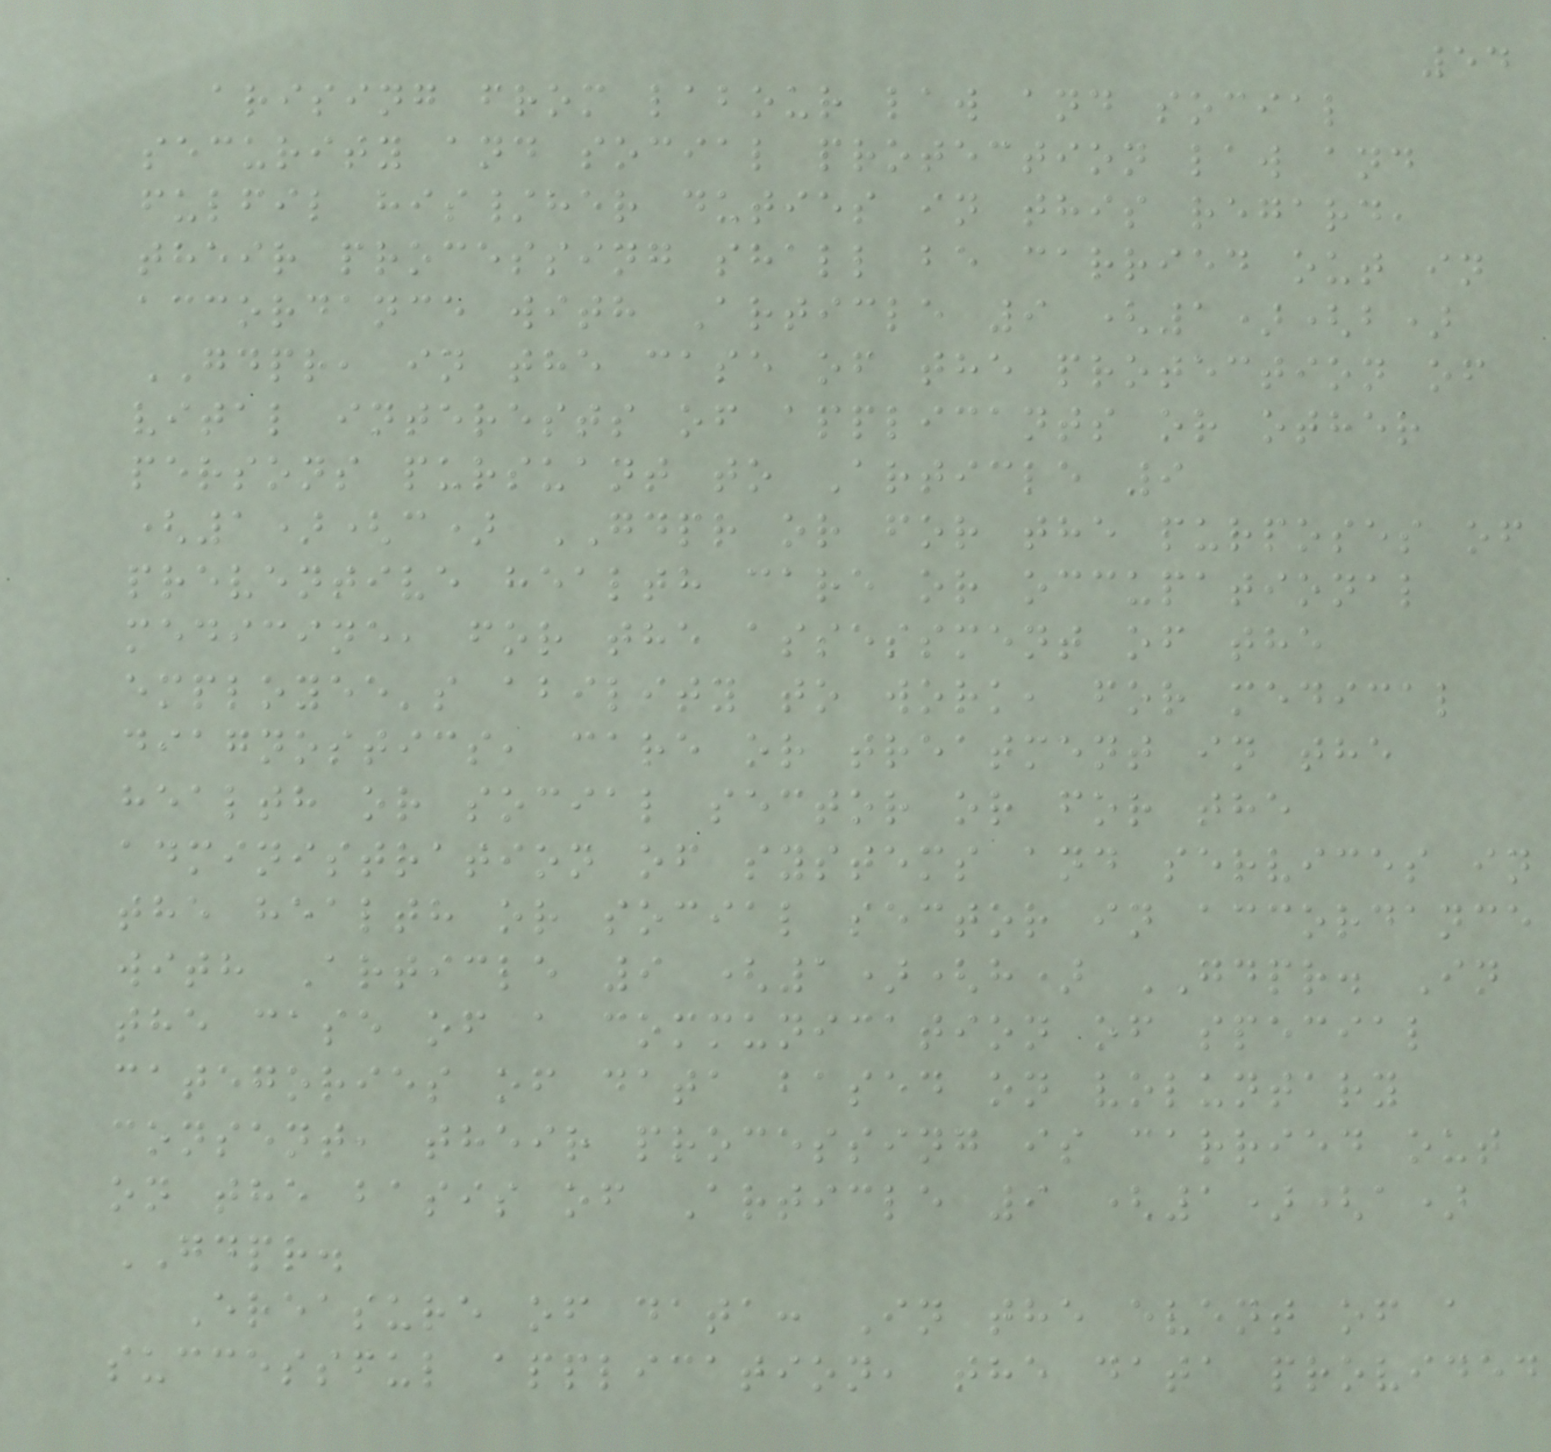54
arising from labour law and social
security and social protection law and
fulfil his/her duties in this regard,
their processing shall be carried out in
accordance with Article 9 (1)(b)
GDPR, in the case of the protection of
vital interests of applicants or other
persons pursuant to Article 9
(1)(c) GDPR or for the purposes of
preventive health care or occupational
medicine, for the assessment of the
employee's ability to work, for medical
diagnostics, care or treatment in the
health or social sector or for the
administration of systems and services in
the health or social sector in accordance
with Article 9 (1)(h) GDPR. In
the case of a communication of special
categories of data based on voluntary
consent, their processing is carried out
on the basis of Article 9 (1)(a)
GDPR.
Ereasure of data: In the event of a
successful application, the data provided
